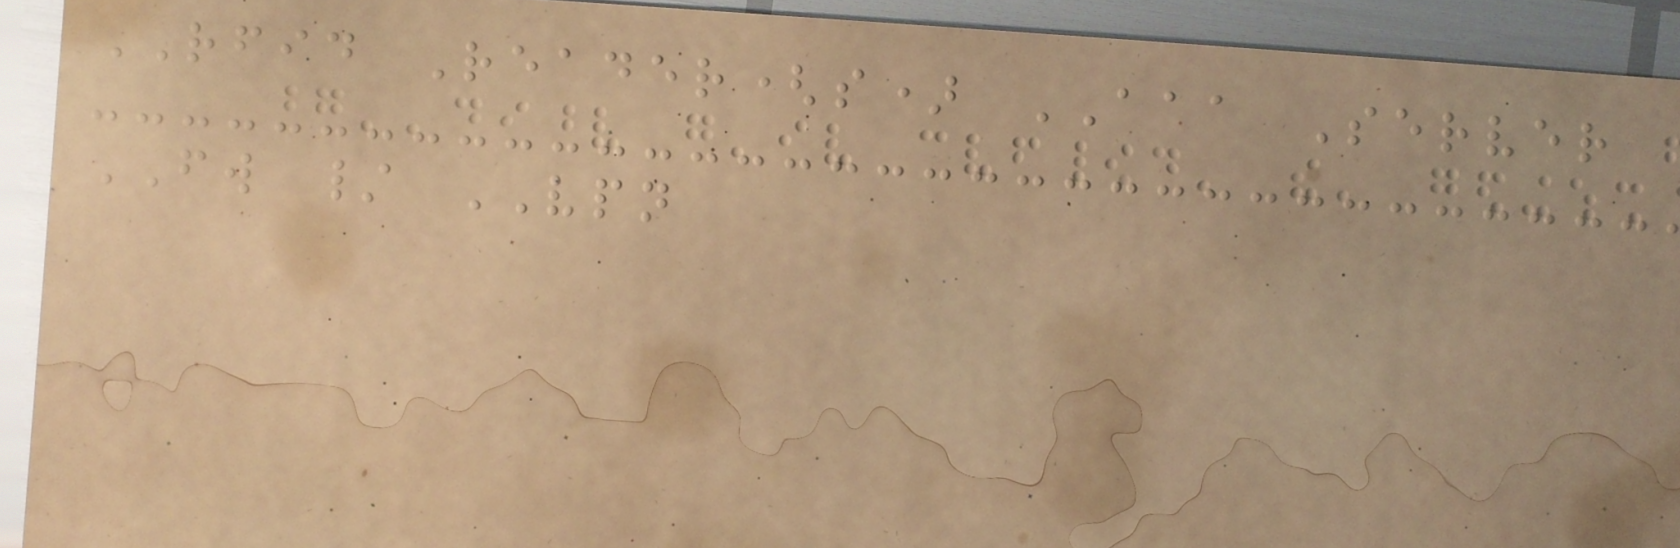RFID Reader(s) AAA Server
FW / VPN
